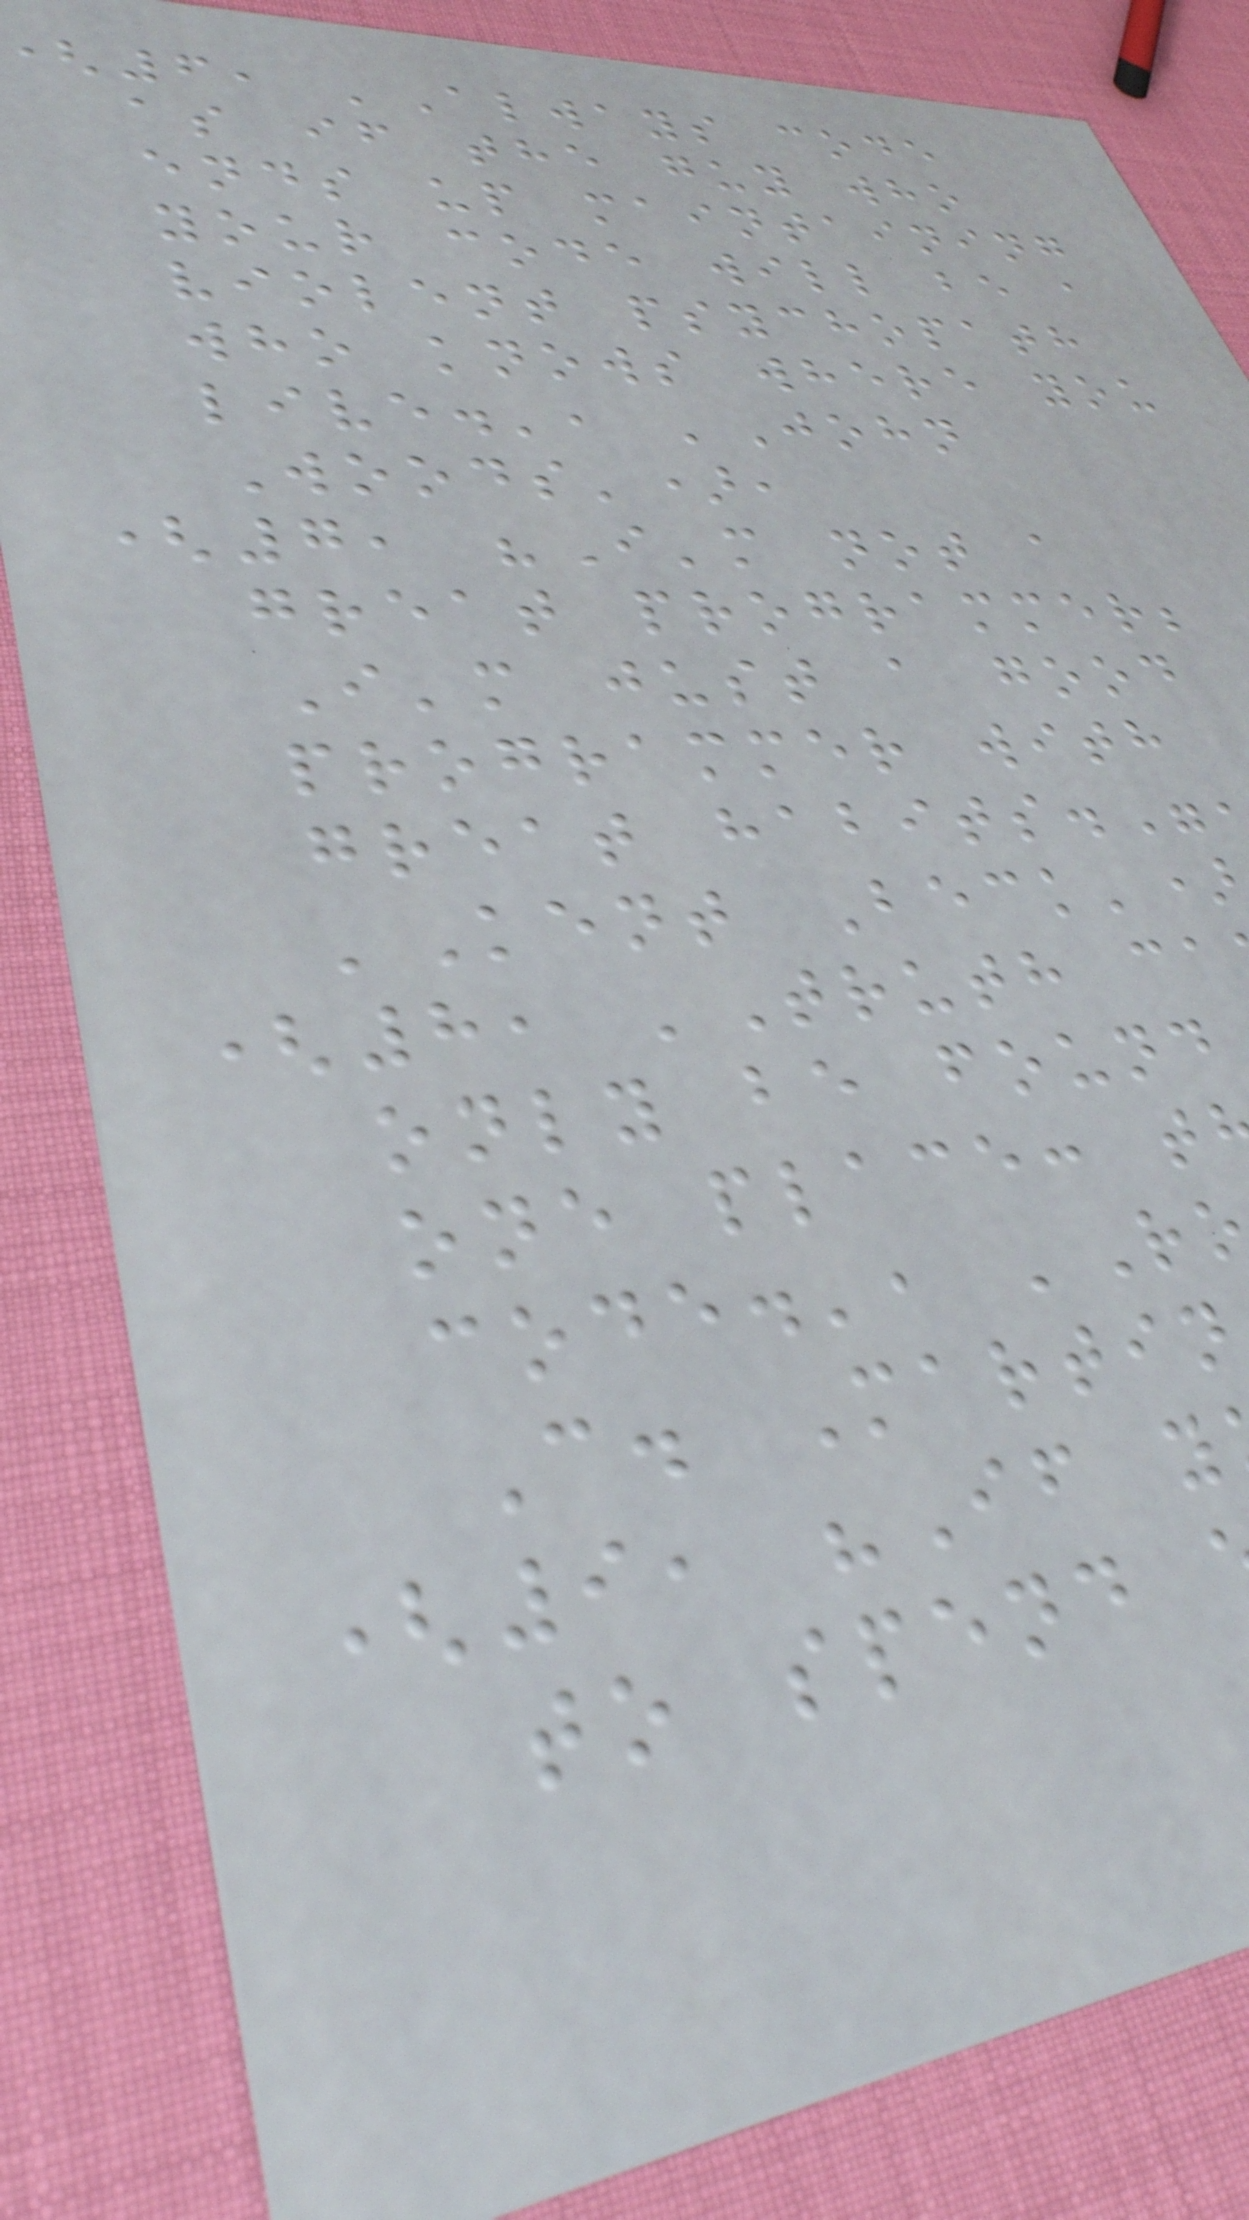6, 'Always code
as if the guy who
ends up maintaining
your code will be a
violent psychopath
who knows where you
live.', 'John
Woods'),
(7, "I'm not a
great programmer;
I'm just a good
programmer with
great habits.
'Kent Beck')
(8, 'Truth ca
only be found
one place: t
code.', 'Ro
C. Martin
(9, "If y
to spend
